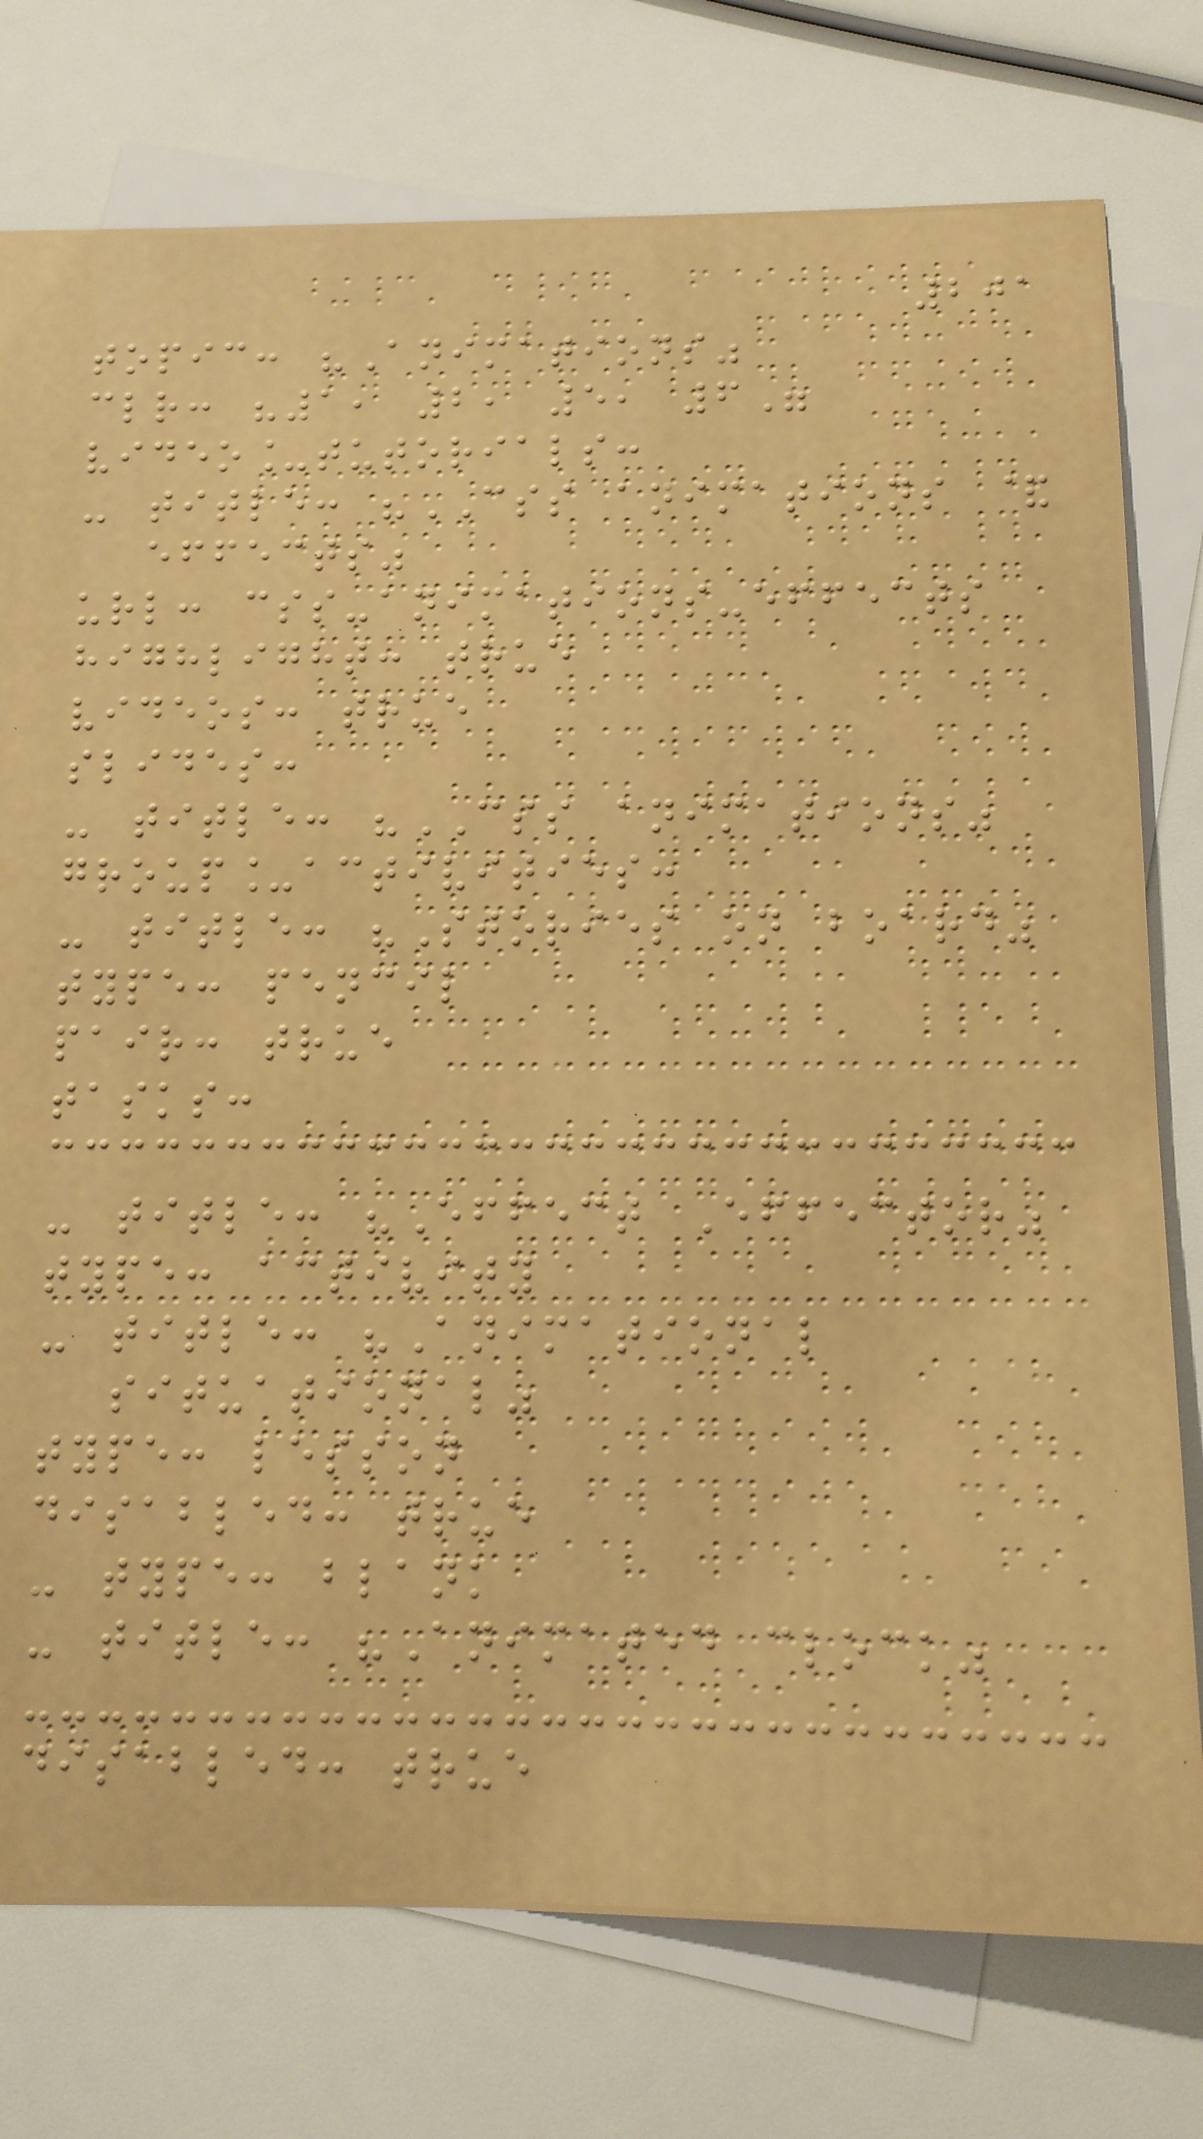201
topic: "Animations"
clr: "1, 2, 5, 6"
video_tutorials:
- title: "CSS animations &
effects"
url: css-animations-effects
highlight: true
videos: true
slides:
- title: "CSS animations"
group_activities:
- title: "Stories on board"
type: pencil
pair: true
tasks:
- title: "Effect Effector"
type: activity
- title: "Animational
situational"
type: lesson
disabled: true
- type: blank
- title: "Animated clock"
disabled: true
